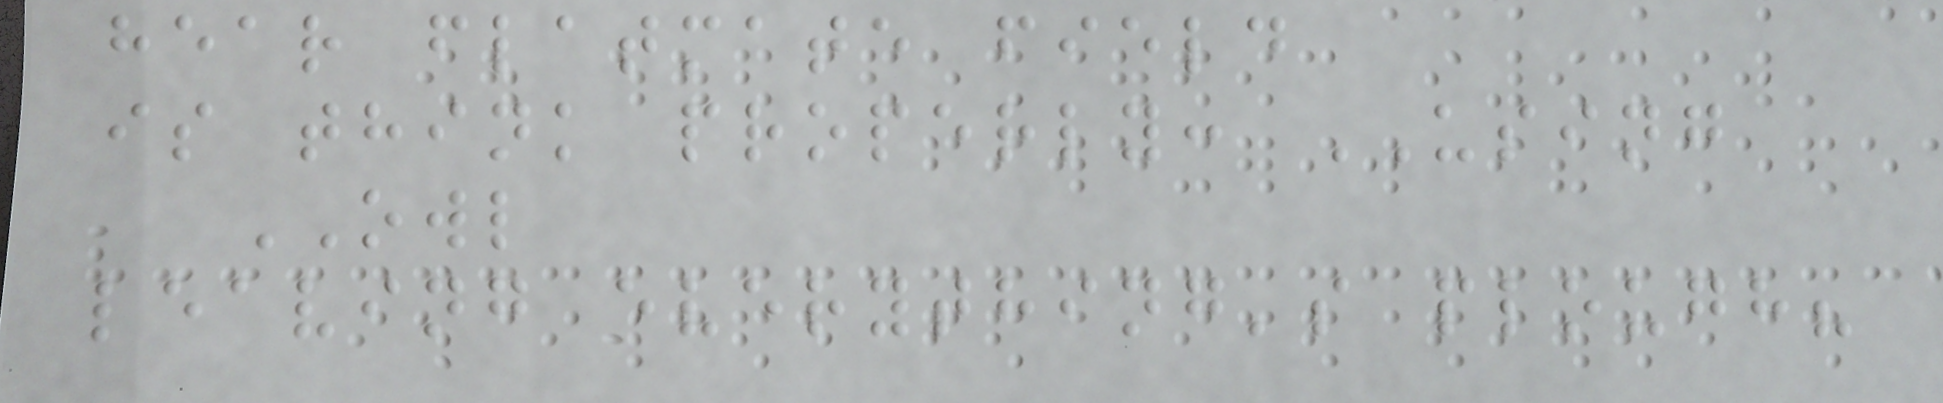hear flatmate field
is think properly: USING
OWL
leaving everything's plough?
